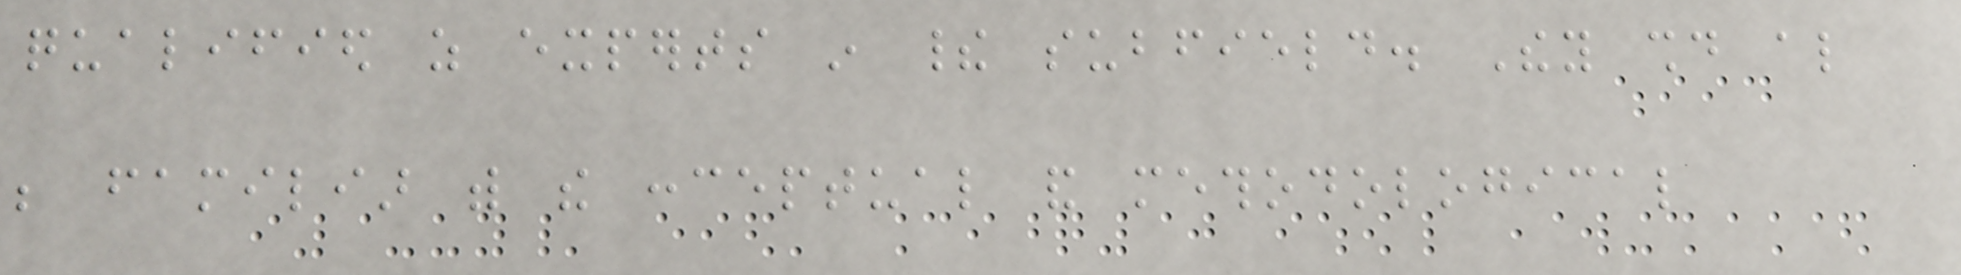qualified as experts in their subfield. They should also
be familiar with the conceptual and methodological
